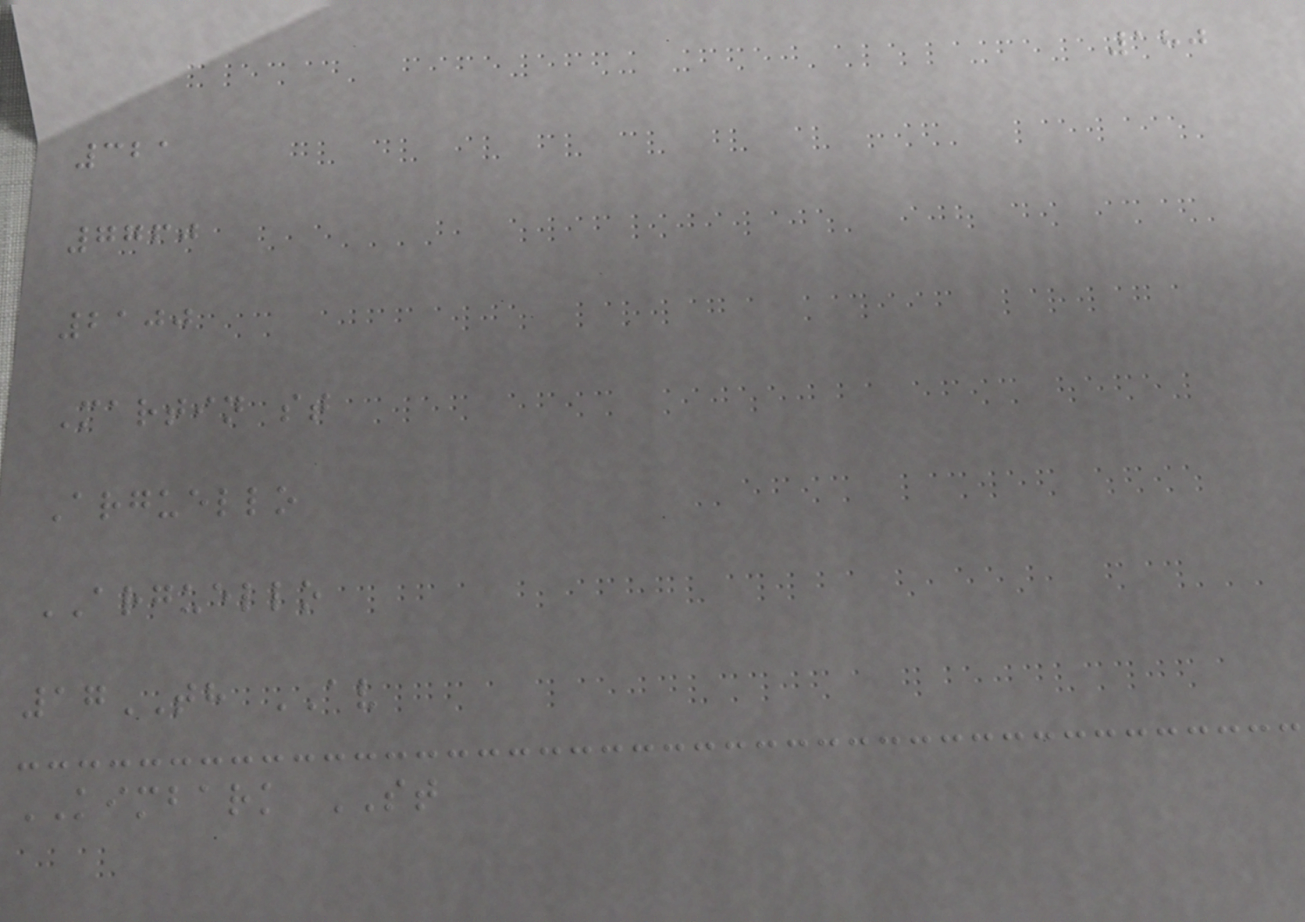180
321
7760
2100
Martin st
Arguello
ARGUELLO
17TH AV
KIMBARK ST
